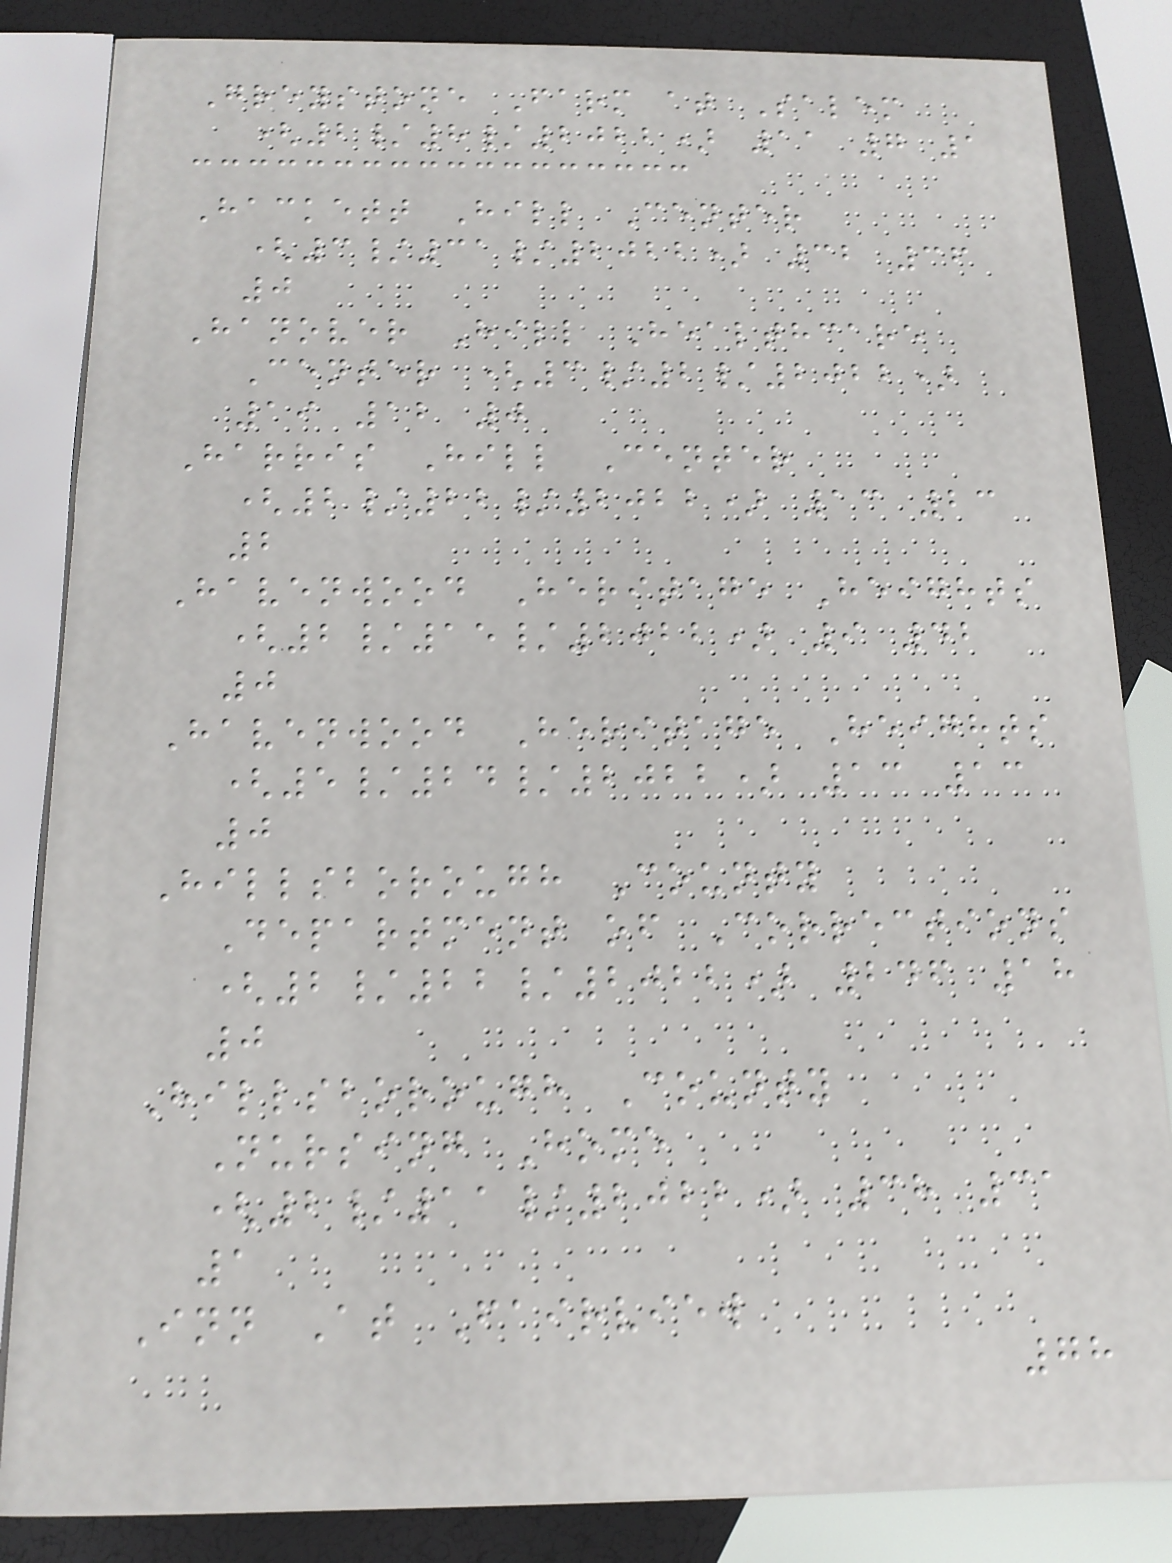Greystone Farm at Salem
(2/8/2022) 11 7 1
Hackett Hill Center
(3/31/2022) 32 36
0
Hanover Hill Healthcare
Center (3/2/2022)
19 12 0
Harris Hill Center
(2/22/2022) 13 23
2
Havenwood Heritage Heights
(2/15/2022) 9 42
0
Havenwood Heritage Heights
(5/24/2022) 13 13
0
Hillsborough County
Department of Corrections
(2/22/2022) 246 18
0
Hillsborough County
Nursing Home
(2/11/2022) 38 31
1
Inn At Fairview
78
